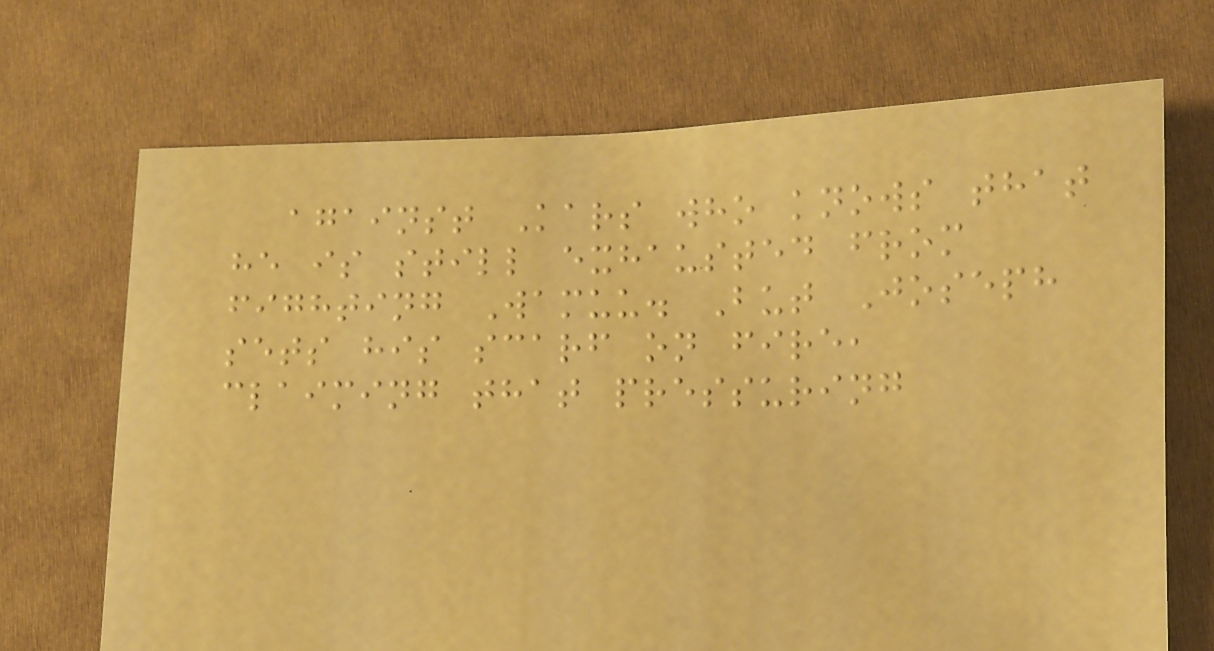against Kars who knows that
he is still exhausted from
fighting Wamuu. But Joseph
sets his scarf on fire,
claiming that pressuring
